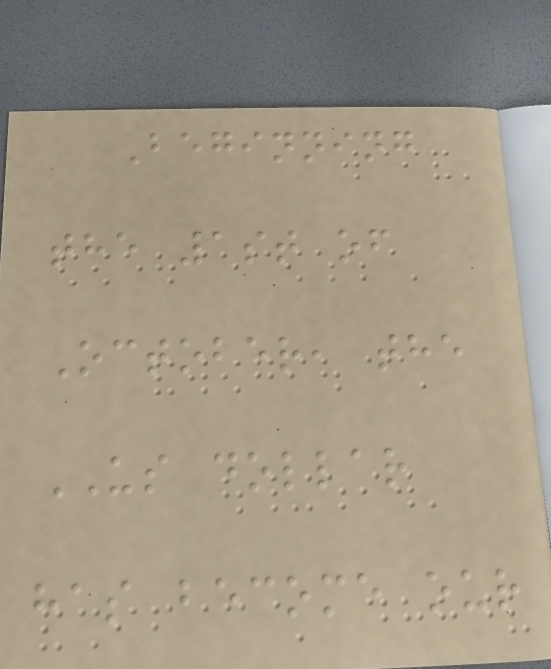Beginning
the 1st of
October, the
US dollar
has become our
